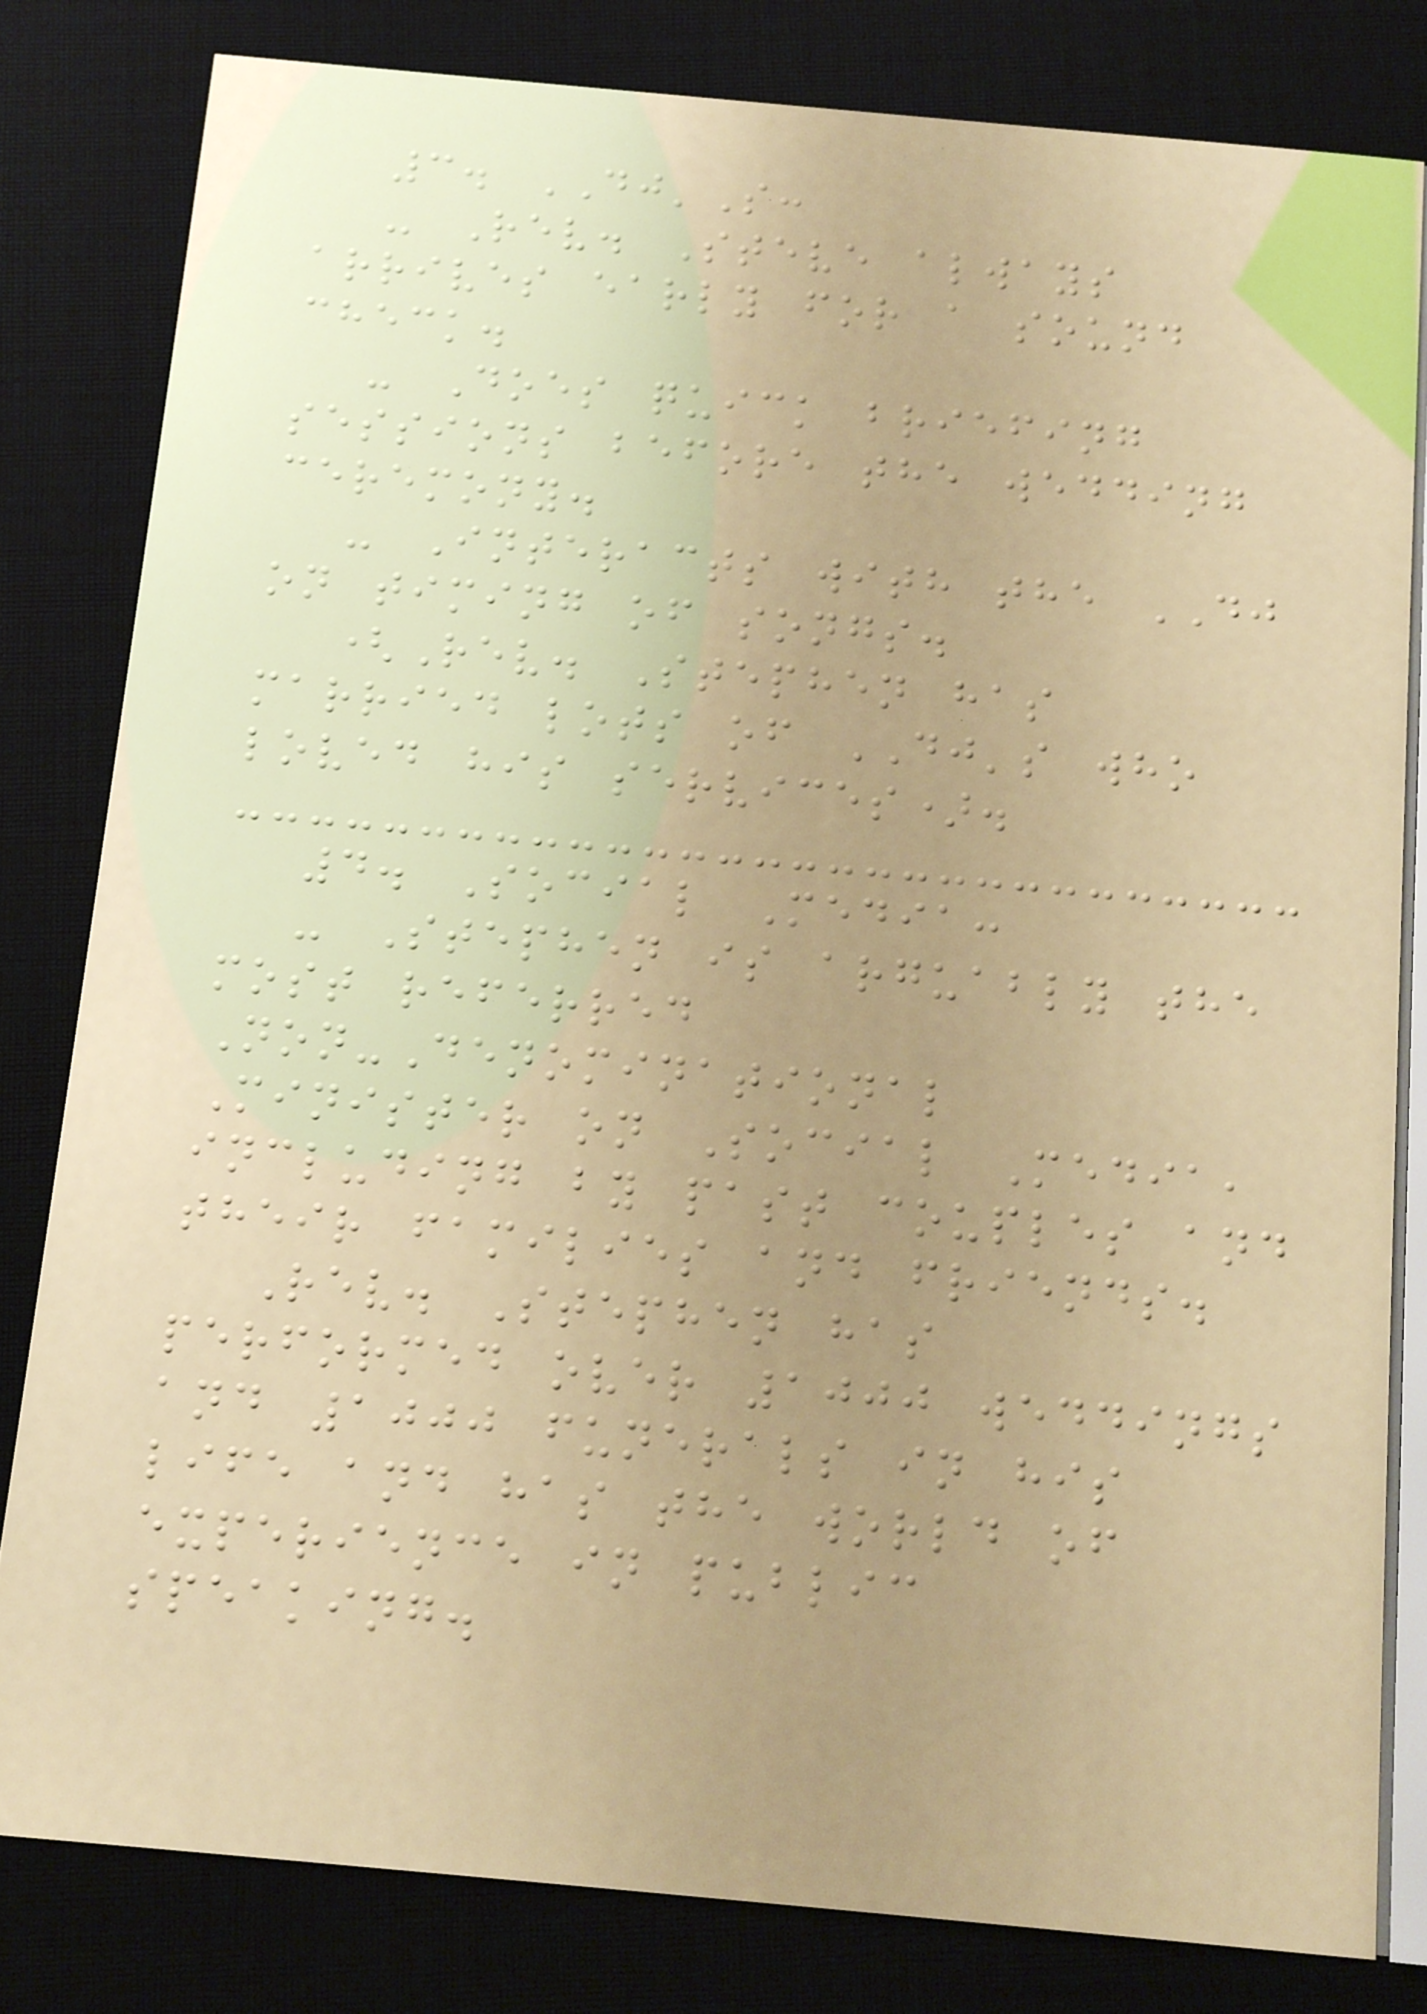3. DJ'S:
- Rev. Steve always
arrives early for a sound
check.
- Does quick briefing
sessions before the wedding
ceremony.
- Interacts with the DJ
on timing of songs.
(Rev. Stephen has
married lots of DJ's who
loved his services).
4. Social Media:
- Stephen is arguably the
most referred
Non-Denominational
Minister on Social Media,
including by past couples and
their families and friends.
Rev. Stephen has
performed over 1000 weddings
and 1000 funerals in his
life and has the world of
experience in public
speaking.
